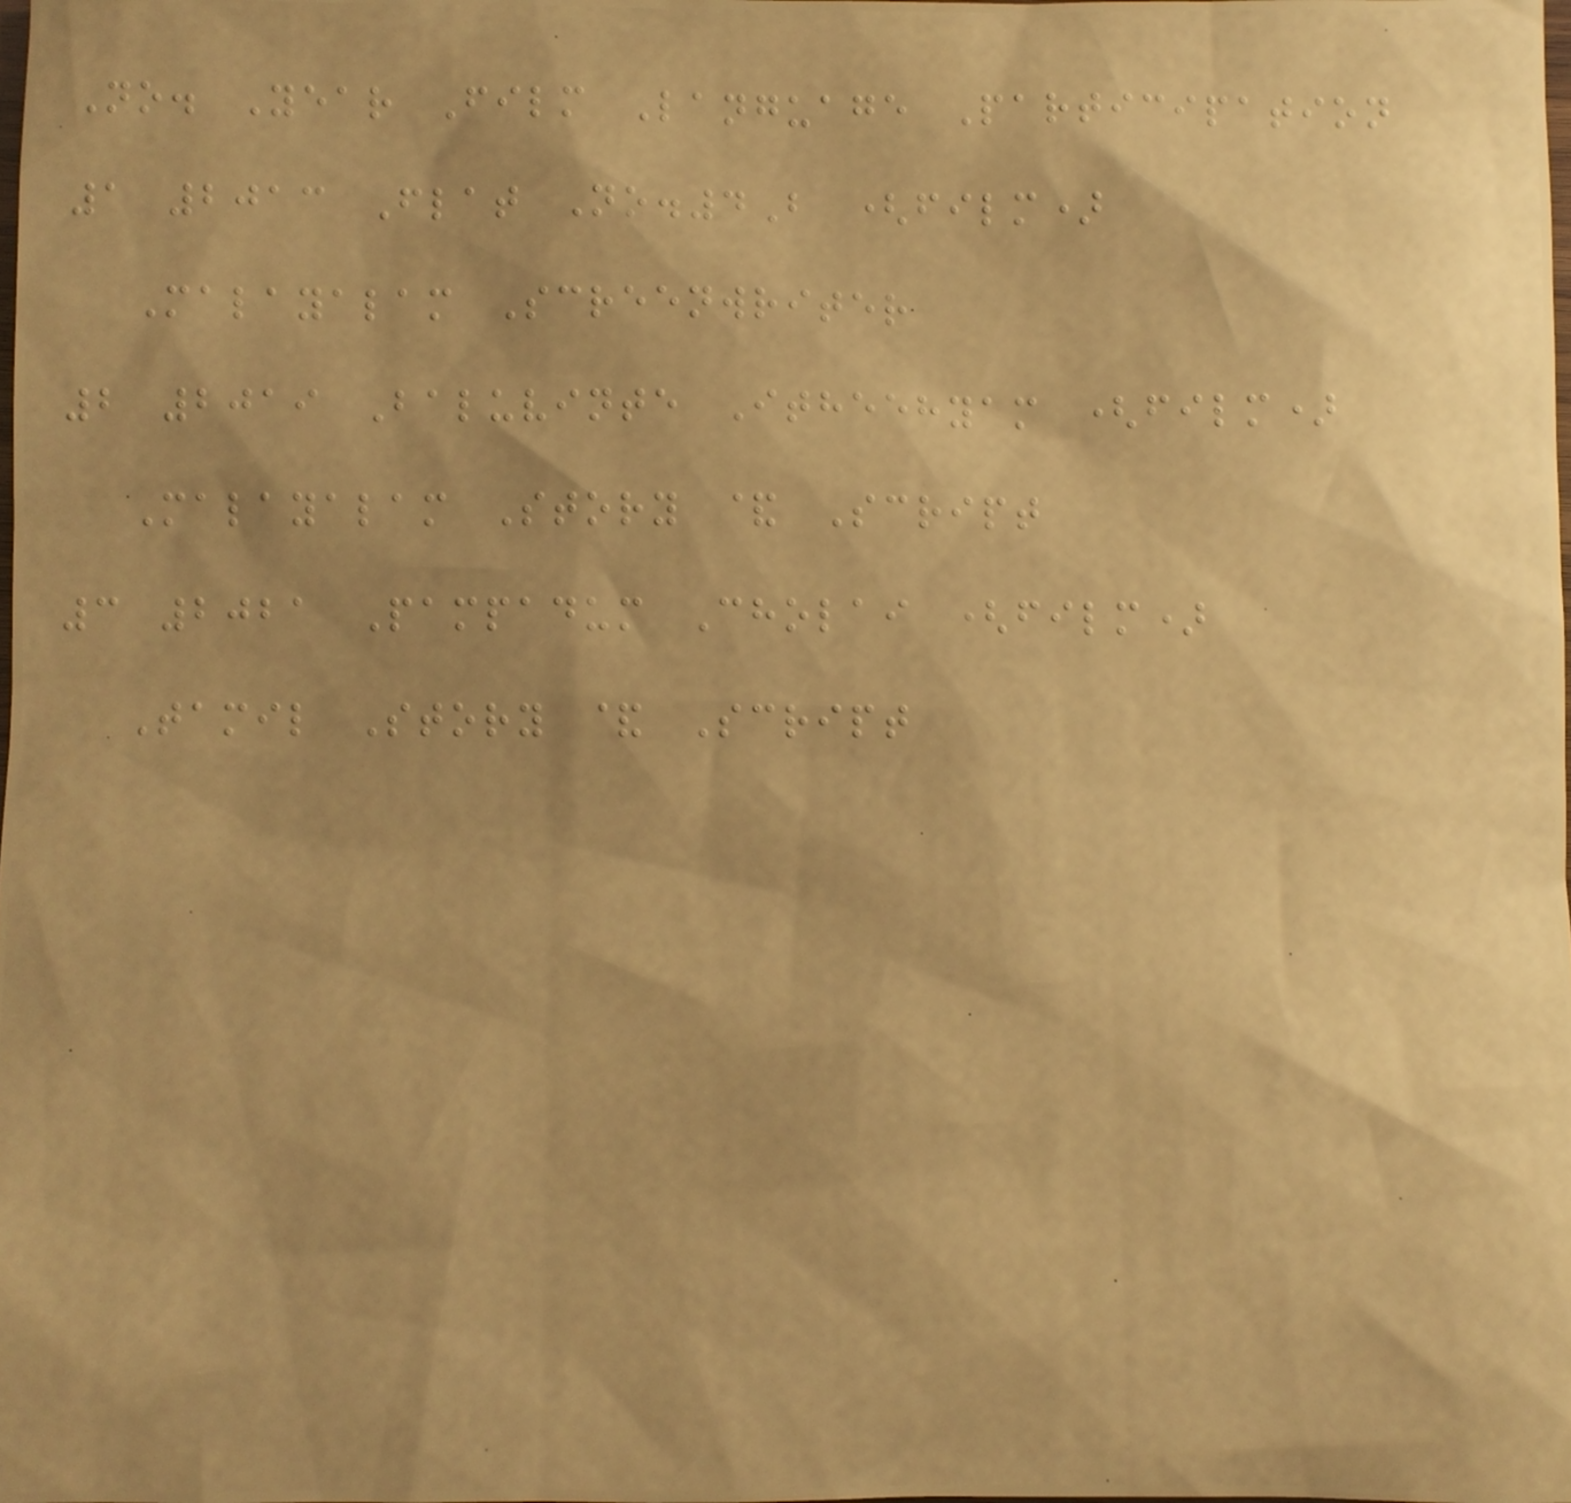No. Year Film Language Participation
1 2013 Flat No.4B (film)
Malayalam Screenwriter
2 2019 Baluvinte Itheehyam (film)
Malayalam Story & Script
3 2021 Pampadum Cholai (film)
Tamil Story & Script
